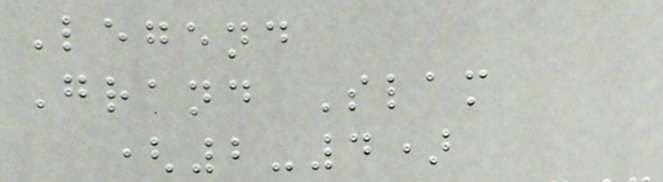Legend
Grand Slam
(2-4)
